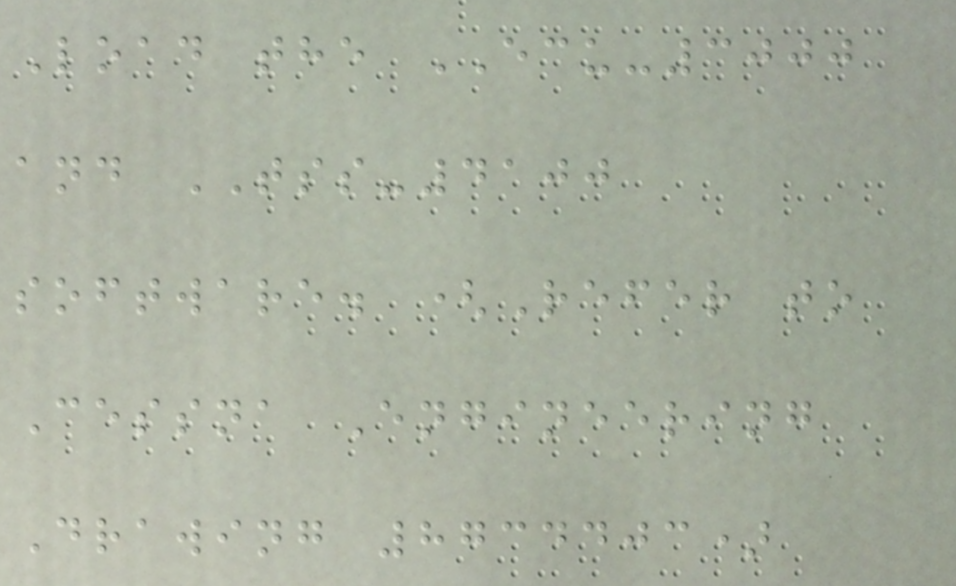Load the ECU-3000
and TSS-4100
software. (Refer to
Cessna Engineering
Drawing 8734403)
